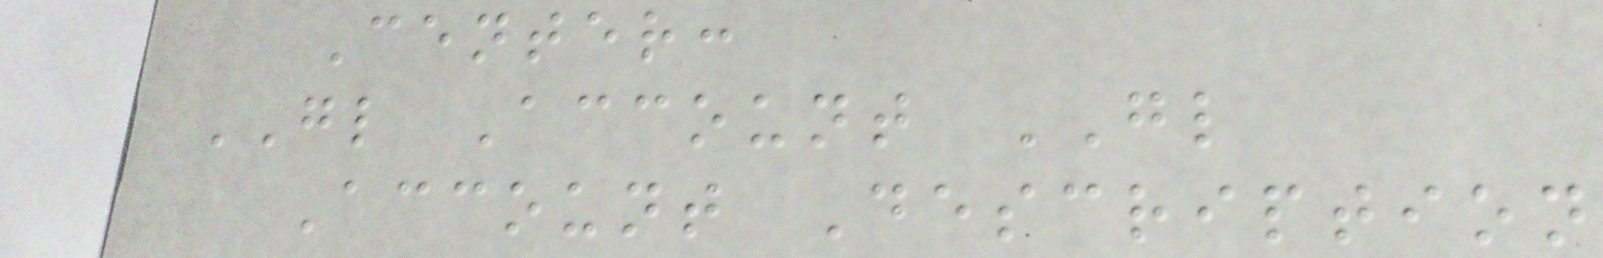Center:
GL Account GL
Account Description
